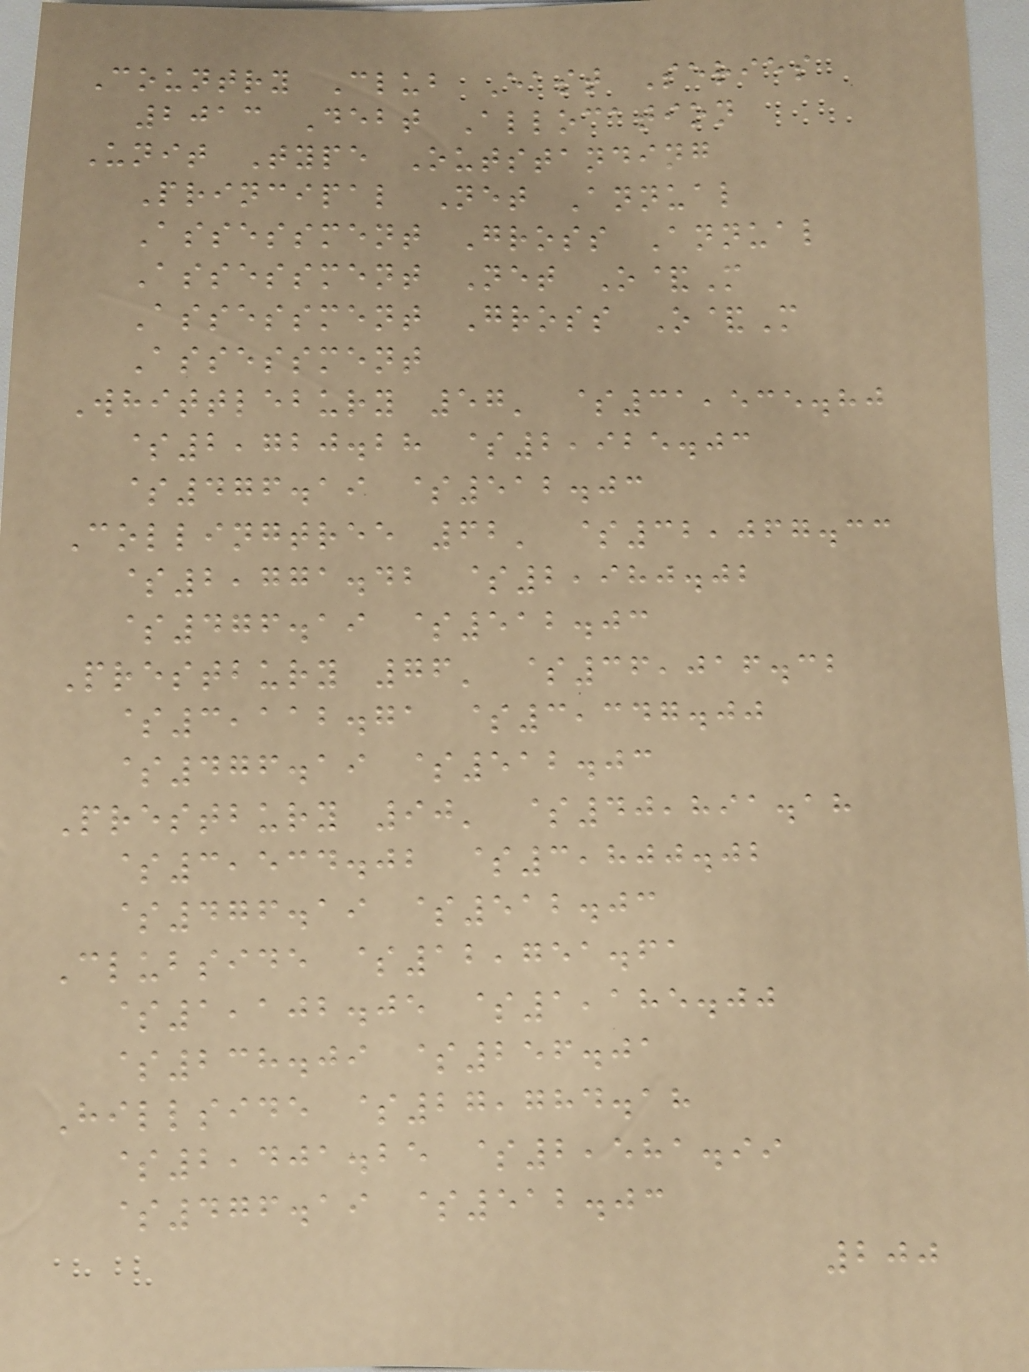Country Club East Series
2013 Debt Allocation
Unit Type Outstanding
Principal Net Annual
Assessment Gross Annual
Assessment Net O&M
Assessment Gross O&M
Assessment
Whittlebury 57' $31,535.80
$2,720.28 $2,925.03
$476.19 $512.03
Collingtree 62' $32,067.33
$2,771.42 $2,980.02
$476.19 $512.03
Prestbury 76' $36,016.32
$3,112.71 $3,347.00
$476.19 $512.03
Prestbury 90' $40,891.18
$3,534.02 $3,800.02
$476.19 $512.03
Clubside $12,751.61
$1,102.05 $1,185.00
$238.09 $256.01
Hillside $27,784.18
$2,401.25 $2,581.99
$476.19 $512.03
200
